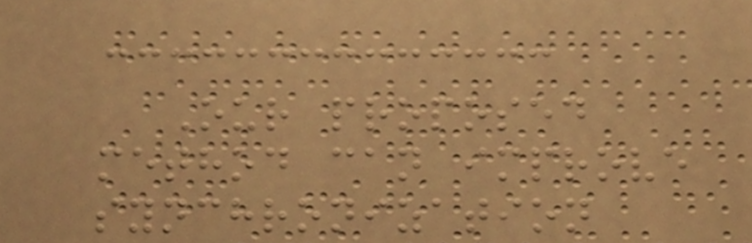Our proposed
method can improve
synchronization
